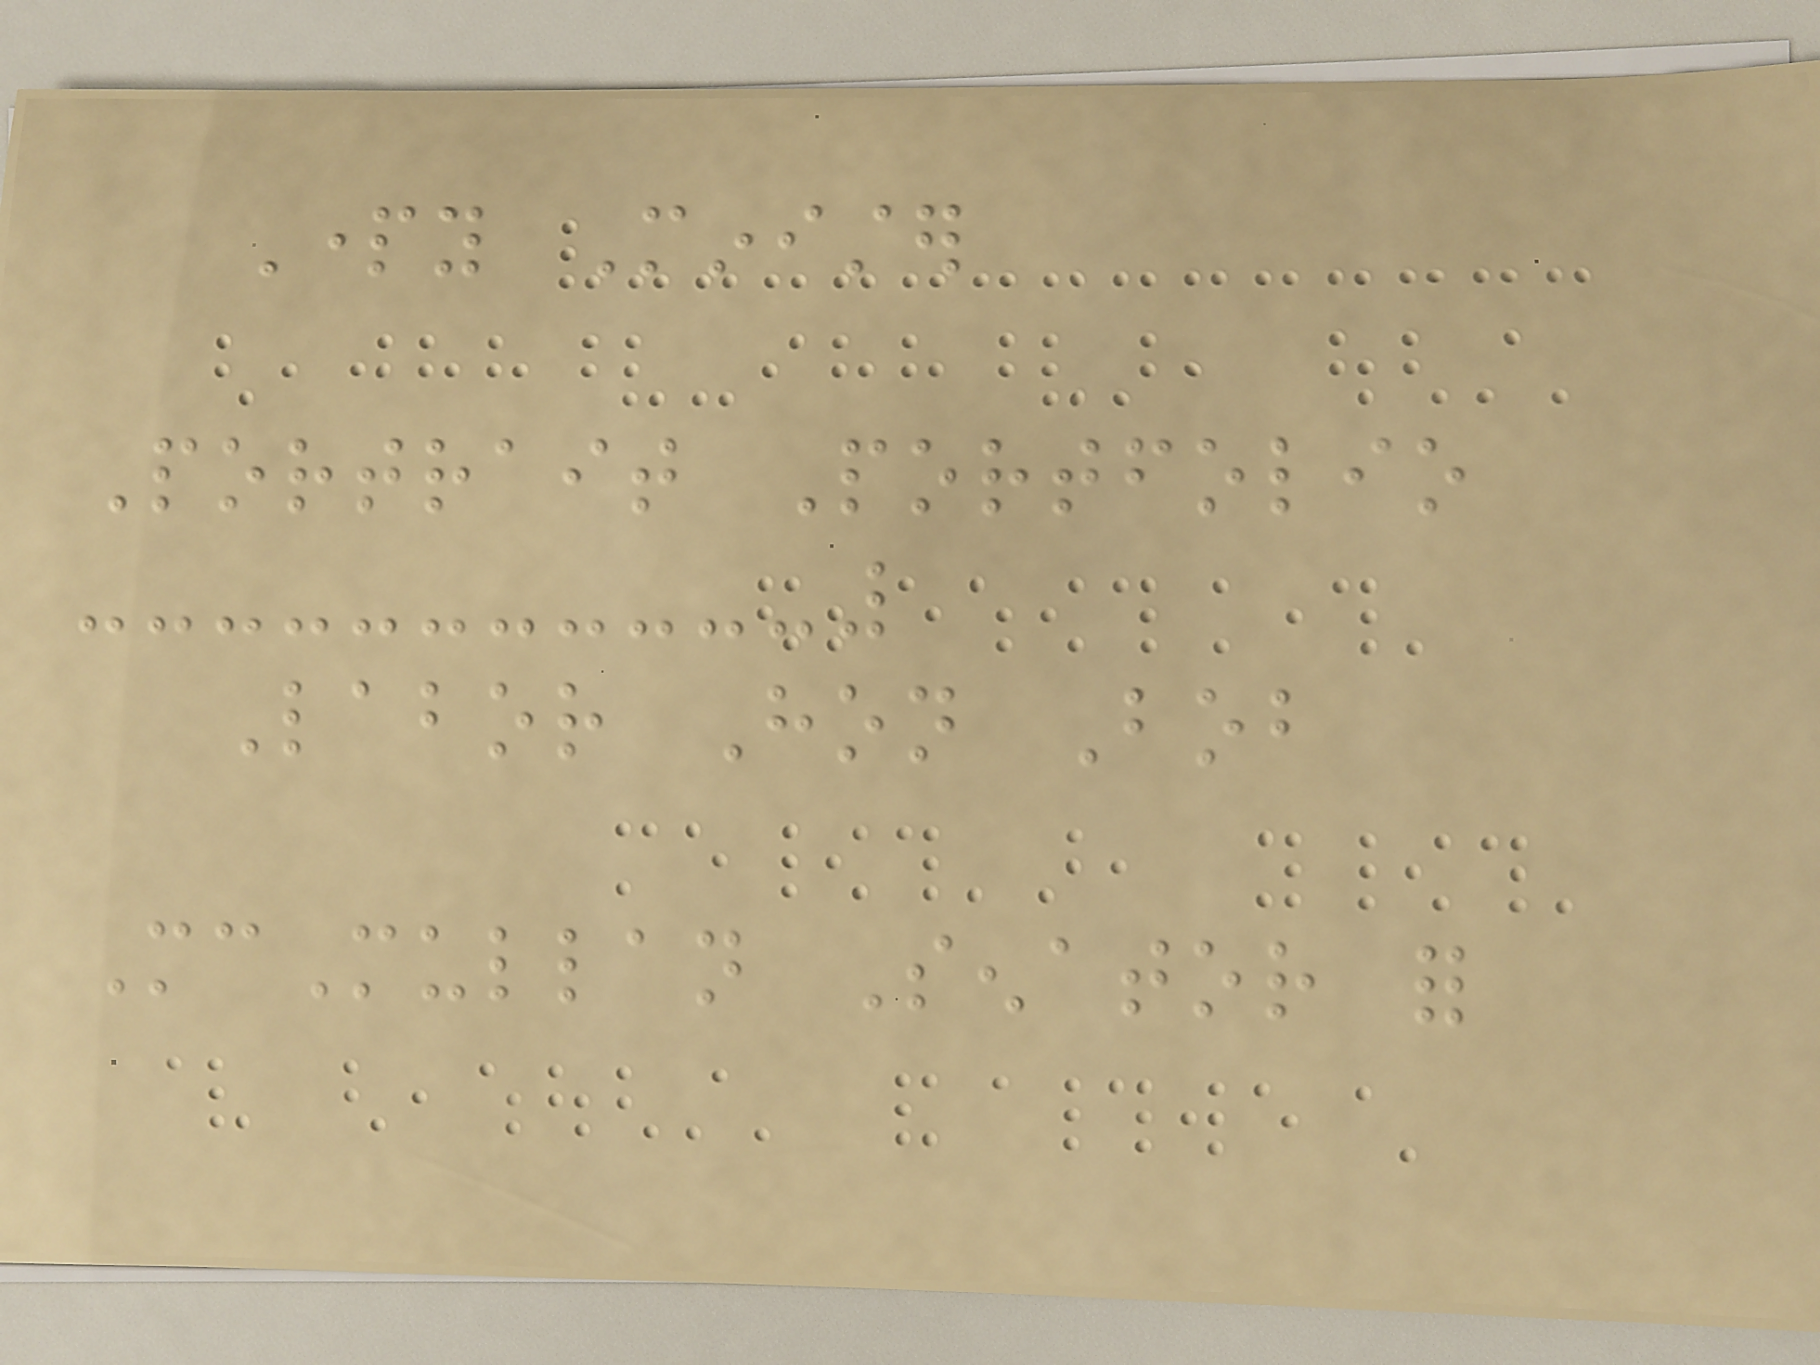Party Minister
Portrait Portfolio
Labor Hon Bob
McMullan Senator for
